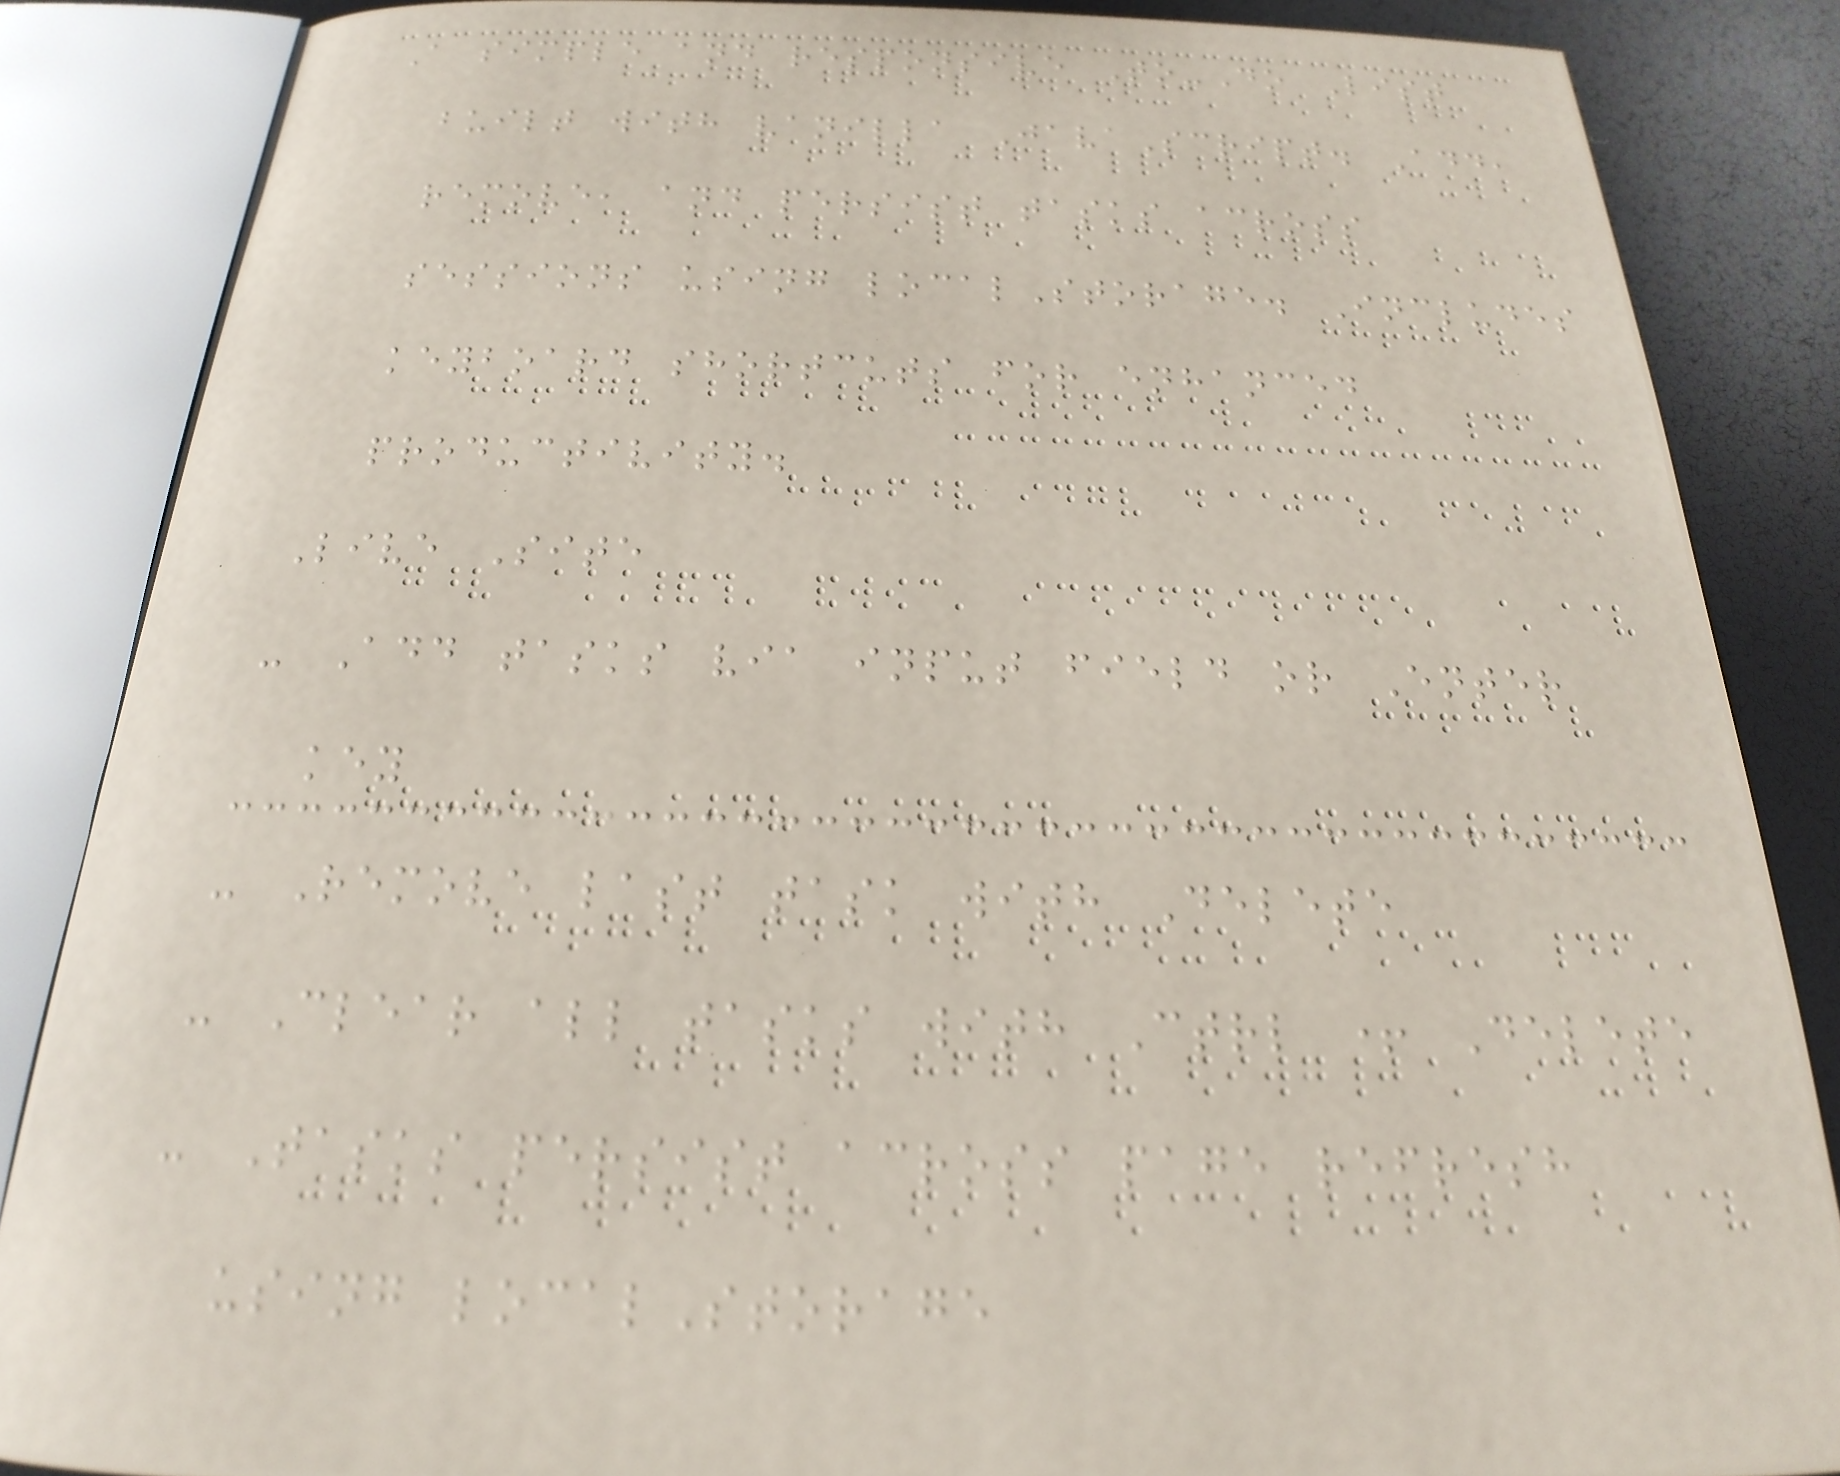A simple and responsive To-Do List
built with vanilla JavaScript. Add,
remove, and persist tasks across
sessions using localStorage. Includes
keyboard shortcuts for enhanced
productivity.
Live Site
- Add tasks via input field or Enter
key
- Remove last task with Delete
- Clear all tasks with Ctrl + Delete
- Tasks persist across page refresh
using localStorage
